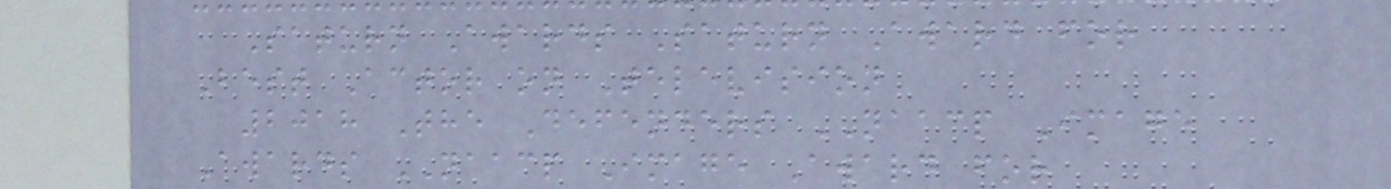Saturn Awards Saturn Award for
Best Actor on Television
2018 The Defenders NAACP Image
Awards NAACP Image Award for
